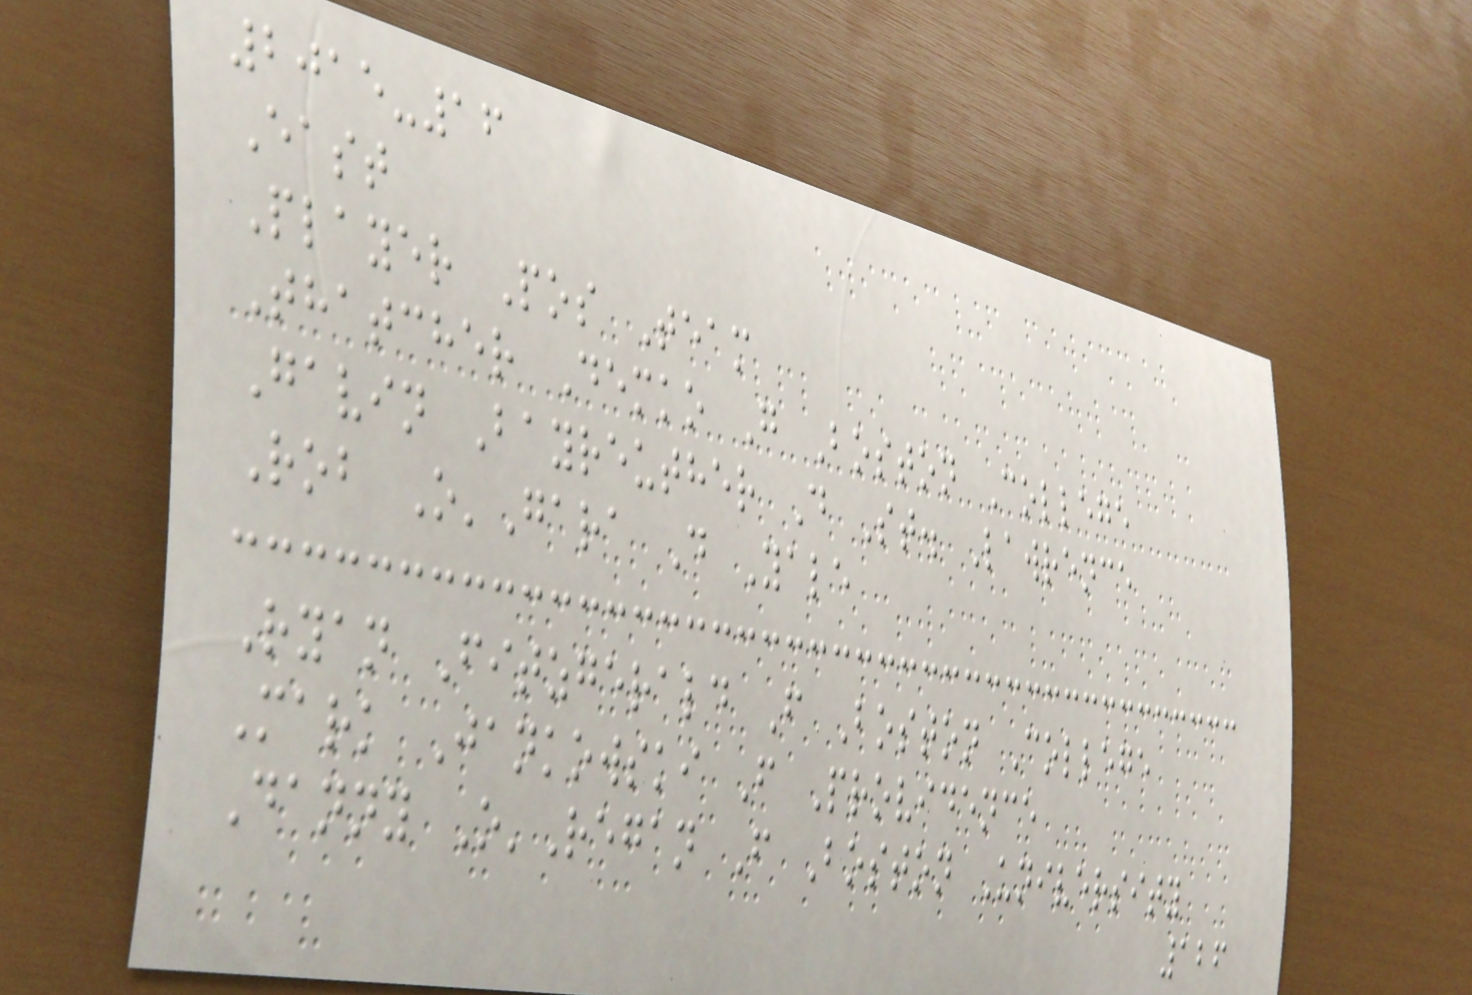2015-16
East
Player Pos Team
Thatcher Demko G Boston College
Gavin Bayreuther D St. Lawrence
Rob O'Gara D Yale
Ryan Fitzgerald F Boston College
Mark Jankowski F Providence
Danny O'Regan F Boston University
126
